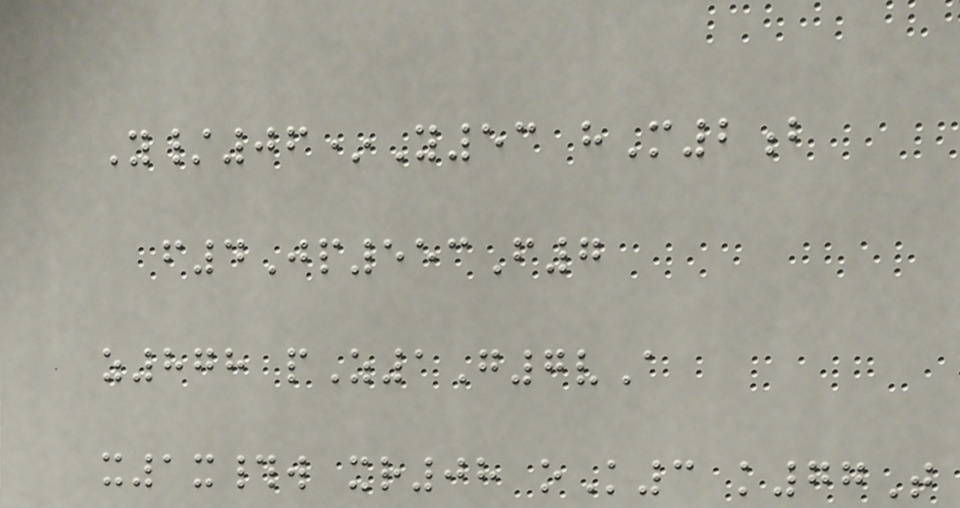Y/06*Y53 hM2b
f4Jp553F7
z878 pZ1G7vA
x1x#w xr08 oK3 k77T
